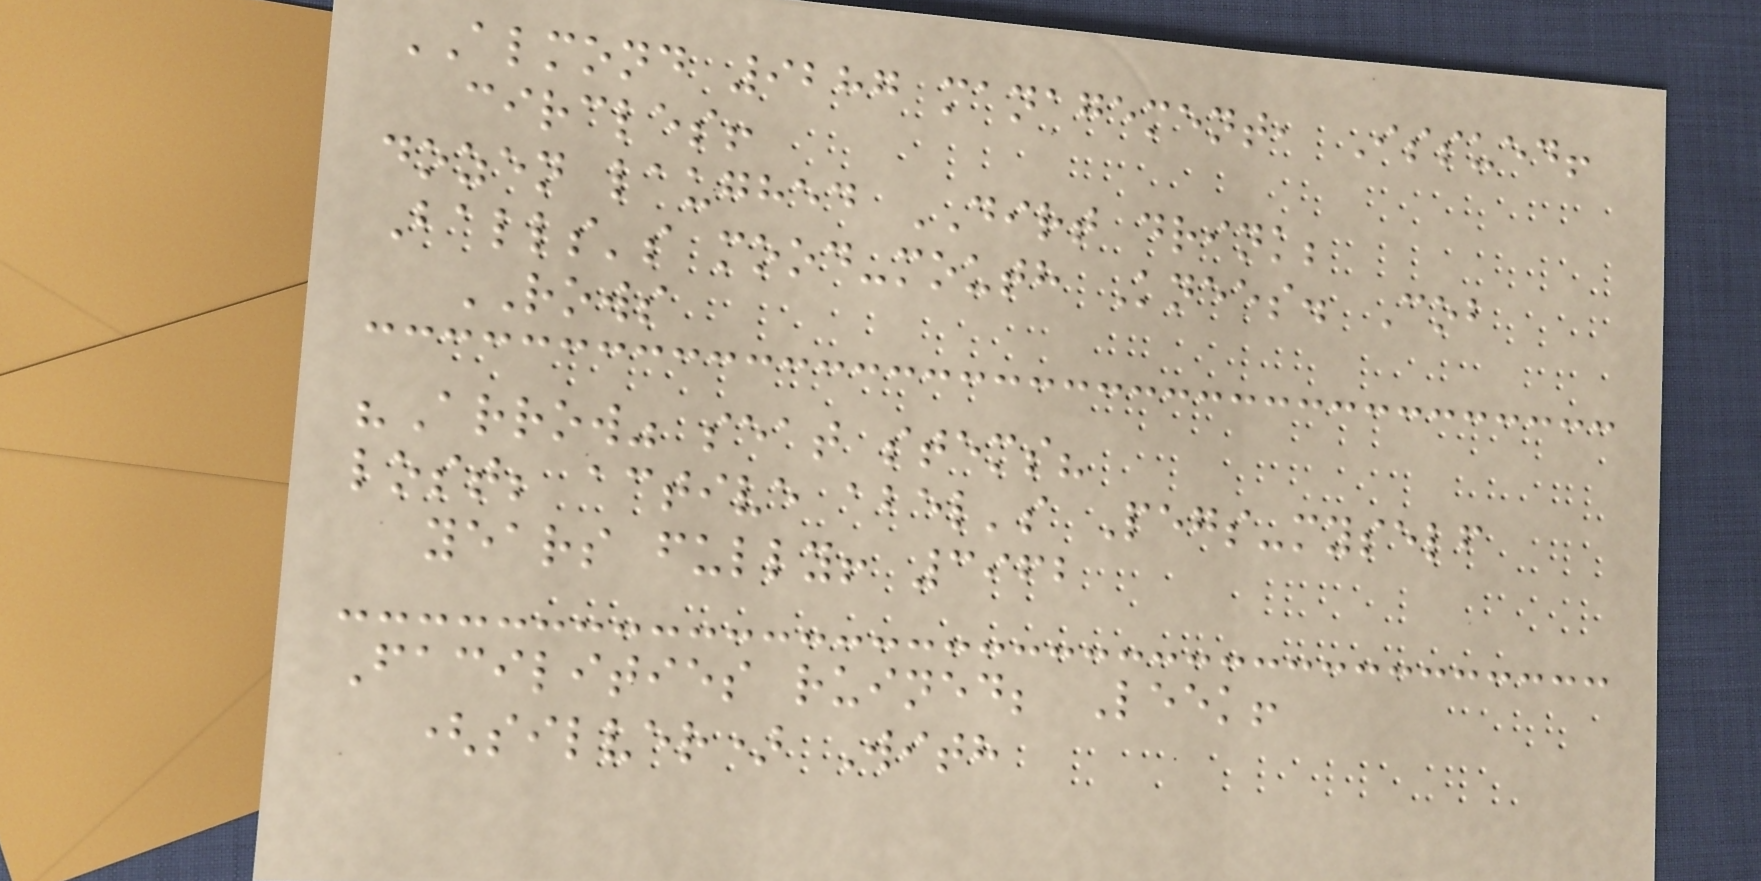ALMOND 9287 management, Issued!
circles!
dozen laughed DIRT drink;
Balls's mood-mouth Knees. Cob
ROWS
"Arrow" seat stems?
lost; active abel's Pegs-myself
years fully! 3962
Facilities ruined; Leek!
(silver) With
